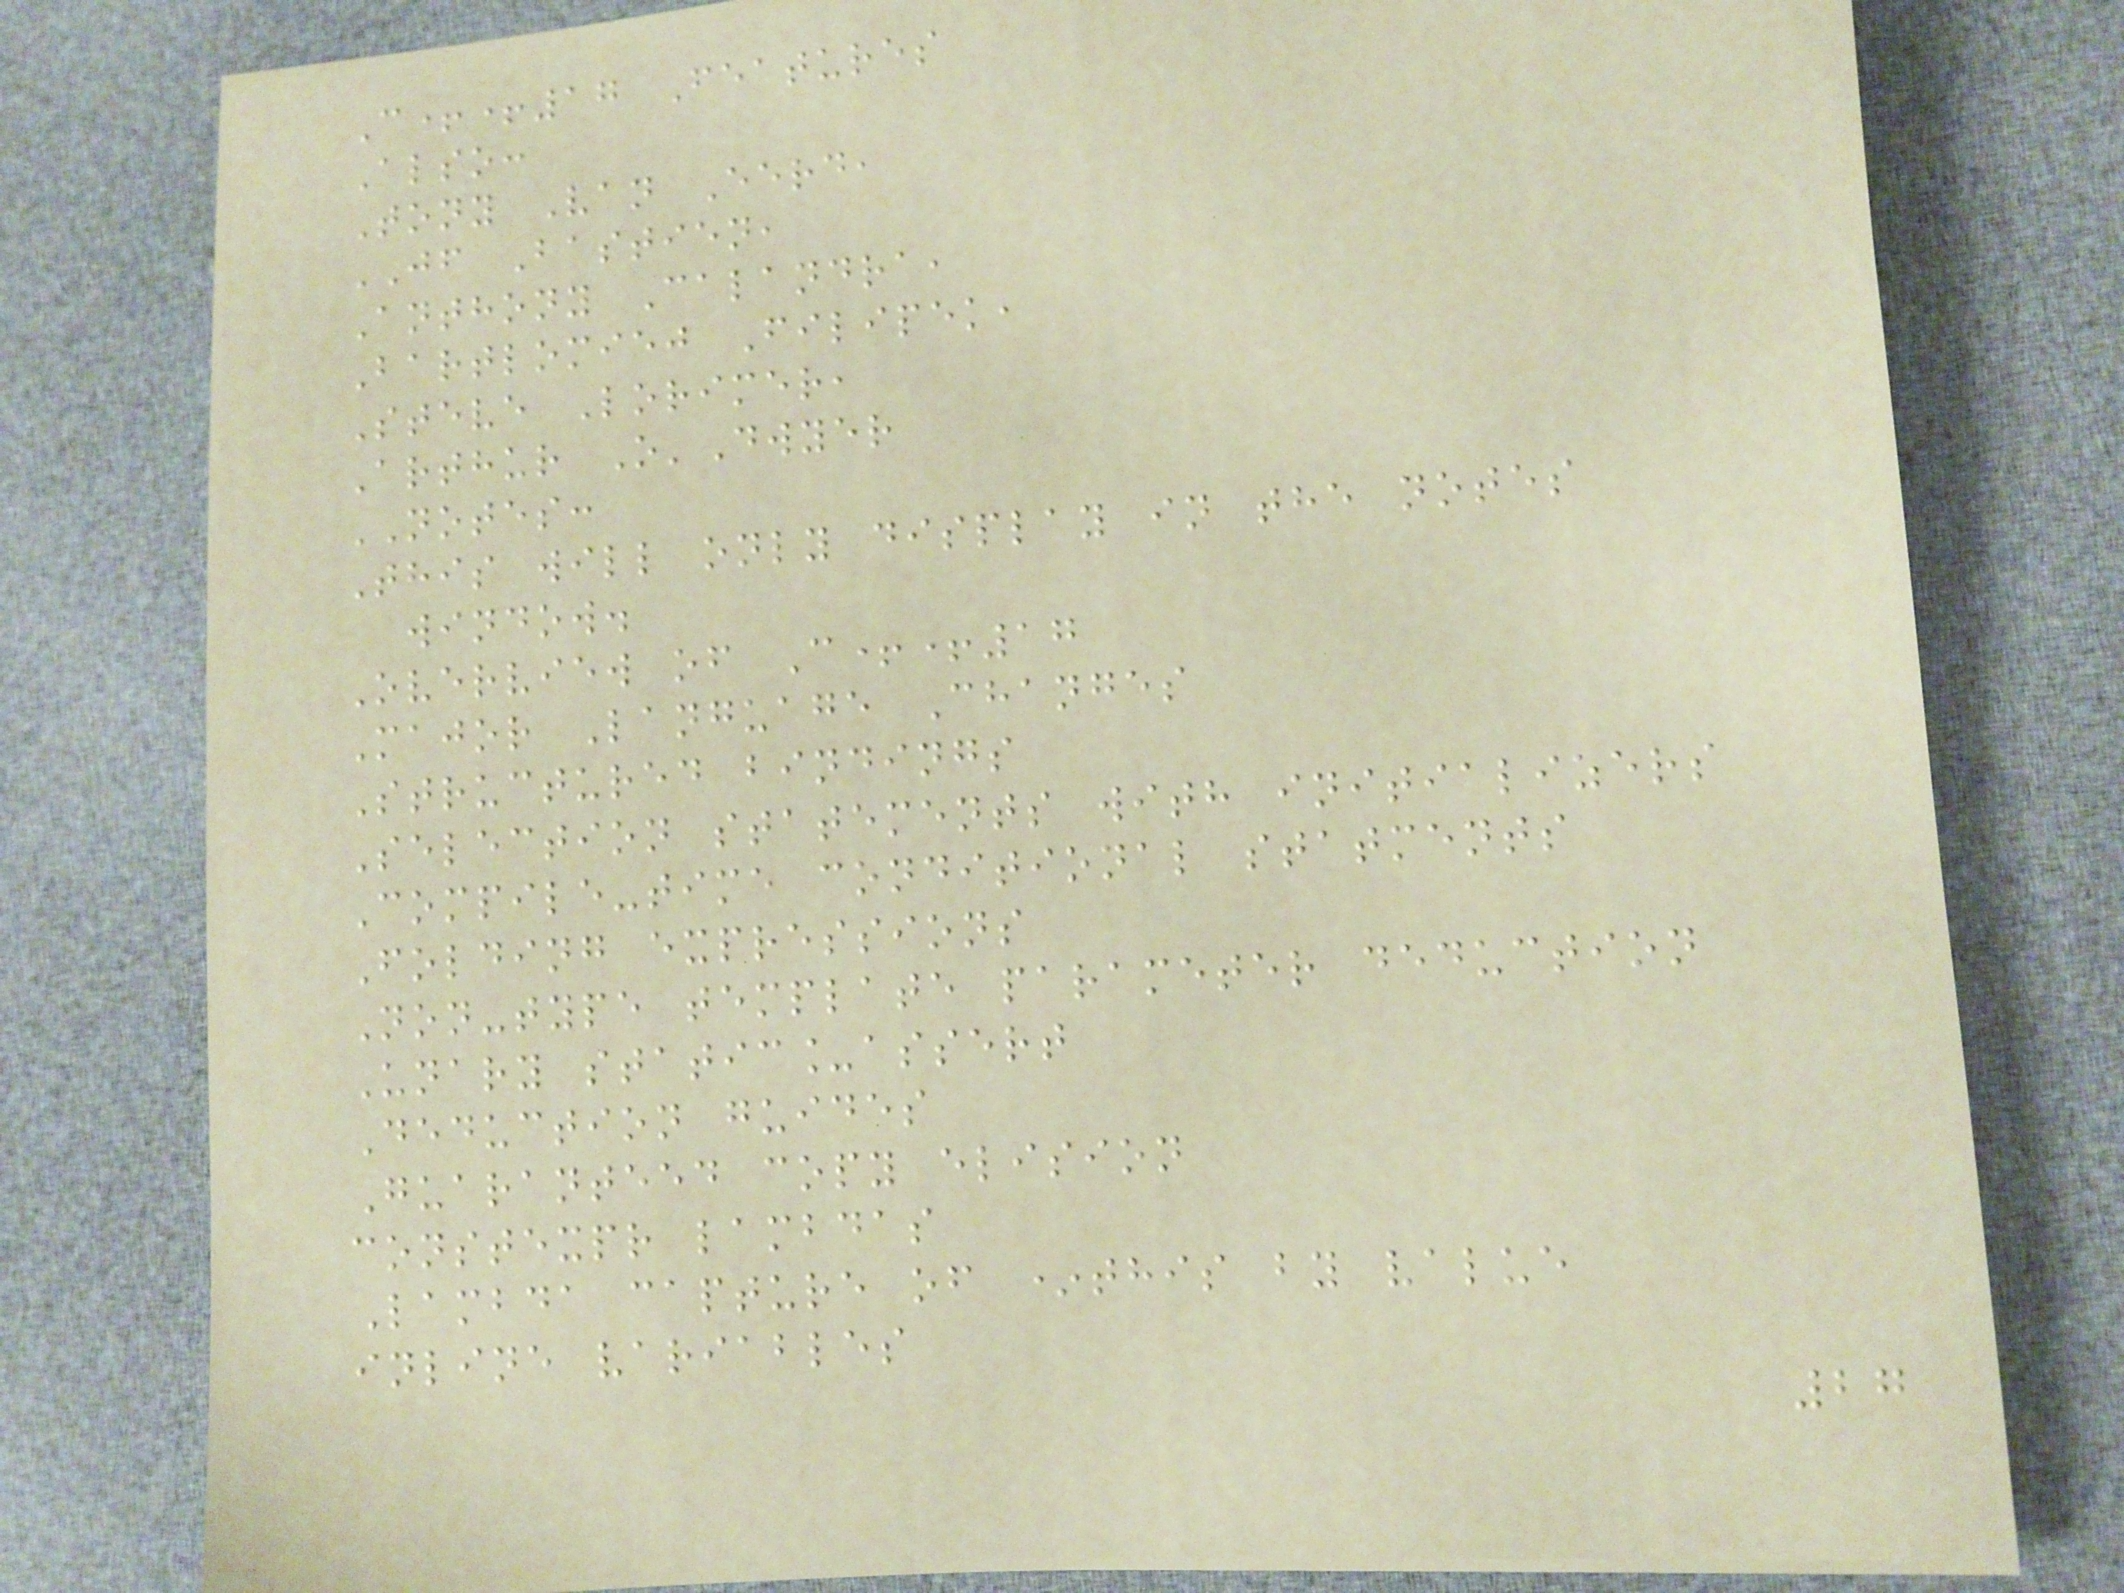C++17 Features
Also:
Tony Van Eerd,
JF Bastien,
Anthony Calandra,
Bartlomiej Filipek,
Steve Lorimer,
Arthur O'Dwyer
NOTES:
This will only display in the notes
window.
Overview of C++17
Major Language Changes
Structured bindings
Selection statements with initializers
Compile-time conditional statments
Folding expressions
Non-type template parameter deduction
Unary static_assert
Deduction guides
Guaranteed copy elision
constexpr lambdas
Lambda capture of *this by value
inline variables
27
